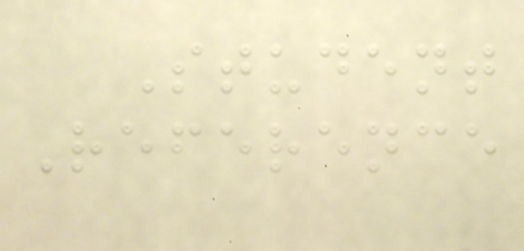Student
Reference
